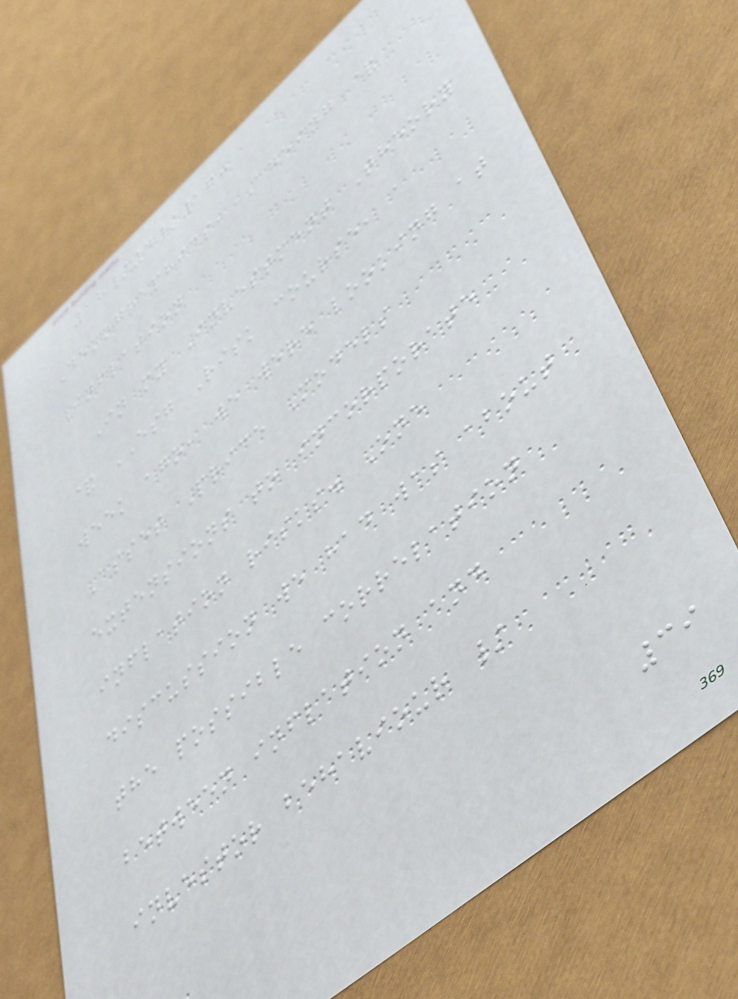18/4/16:
Demographics, Ageing &
Inflation
In my Investment Theory
& ESG Risk course, a
week ago, we were looking at
Asset Price Models
extensions to incorporate
inflation risks. One
discussion we had was about
the possible correlation
between inflation and
investor behaviour /
39
